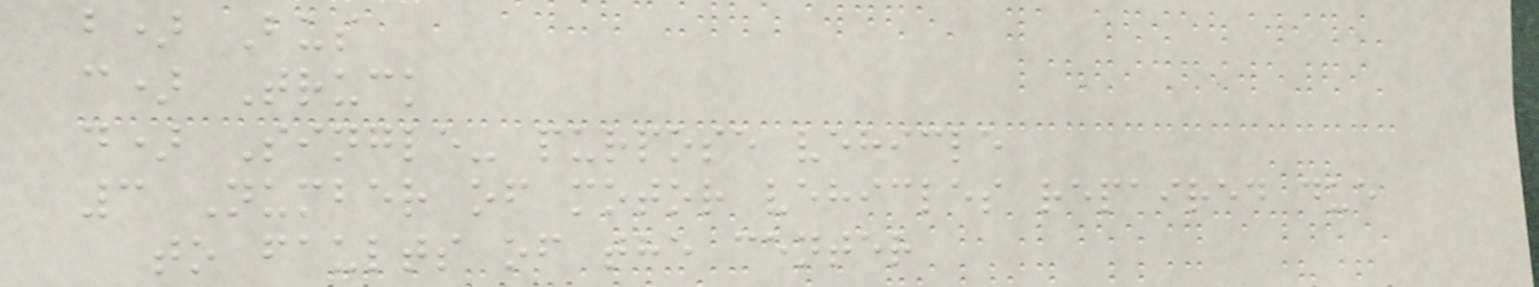b) Bus
c) Truck
d) Single- purpose vehicle
3 Number of motor vehicles repaired due
to faults of the center
